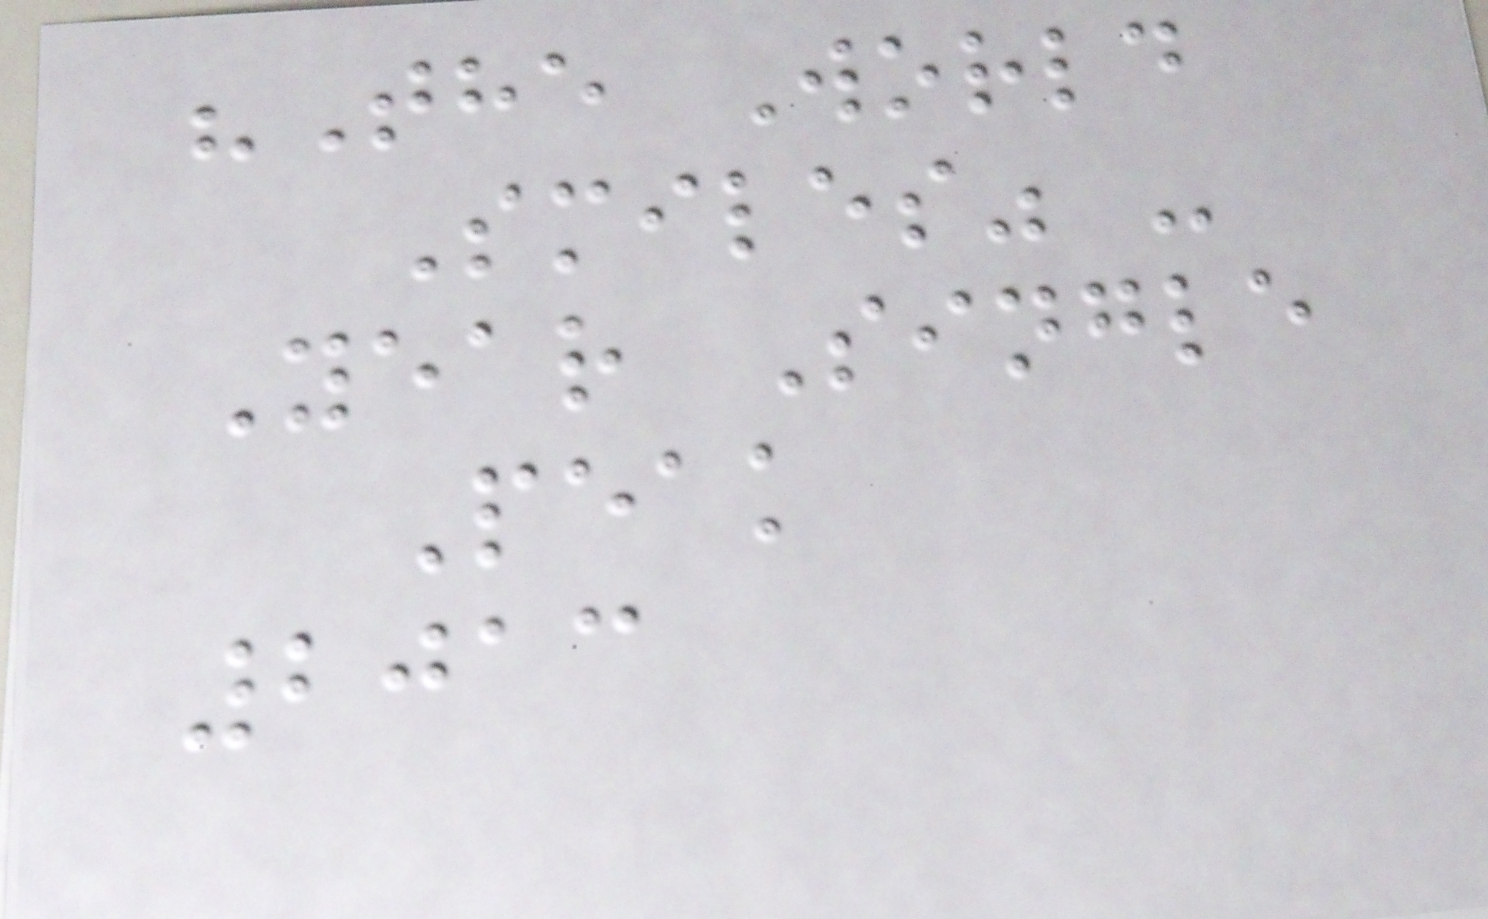"The World
Smiles" -
Year Single
Peak
2013
